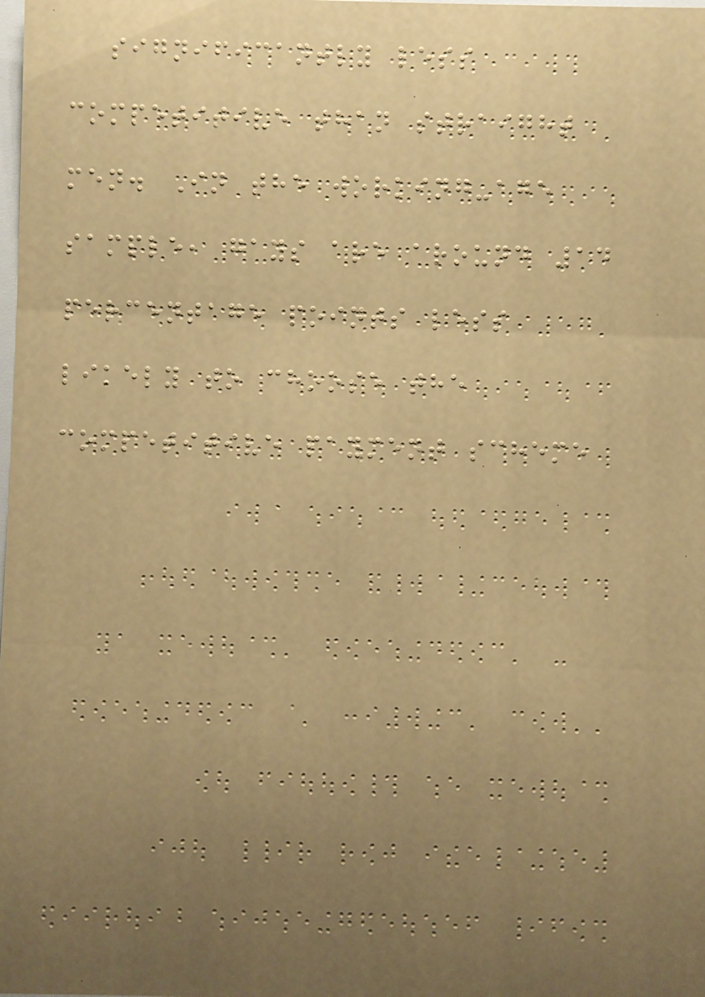significantly less
competitive than straight
men. In the working-age
sample, gays are around 14
percentage points less
likely to choose the
competitive payment scheme
